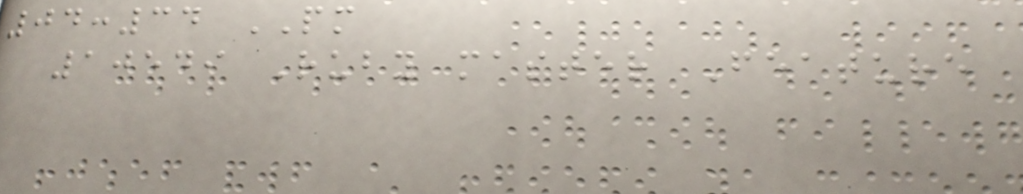04:34 PM
10549 Ruby master Feature
